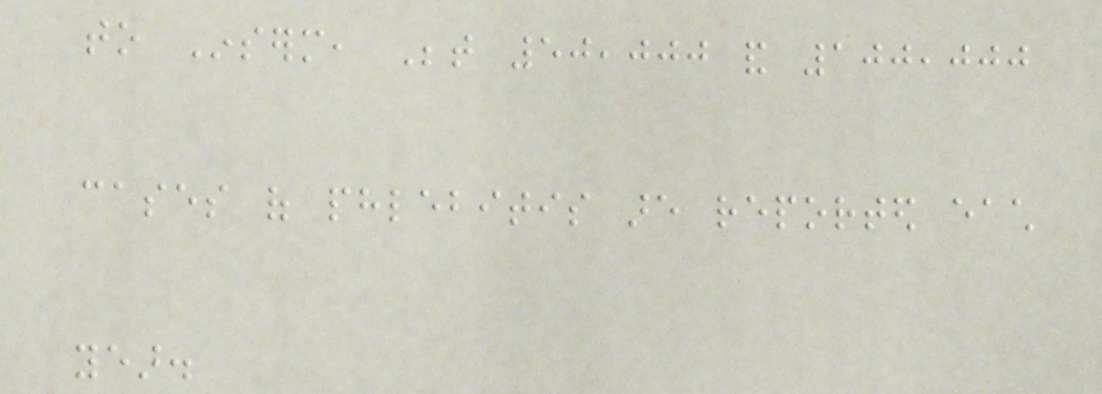to Inserm, Between 50,000 and 100,000
cases of phlebitis are reported each
year.
